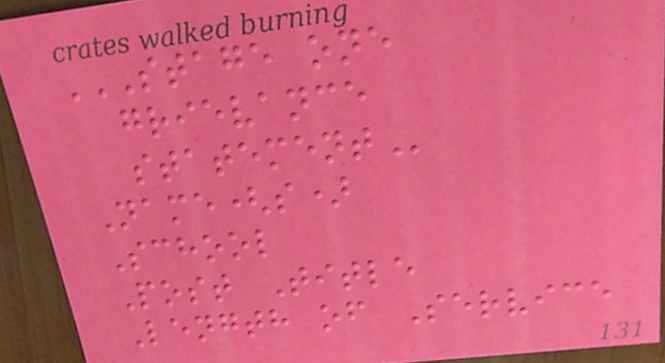STAGE ONE
GRIEVANCE
STATEMENT
Name(s)
School
Post Title
Length of Service
